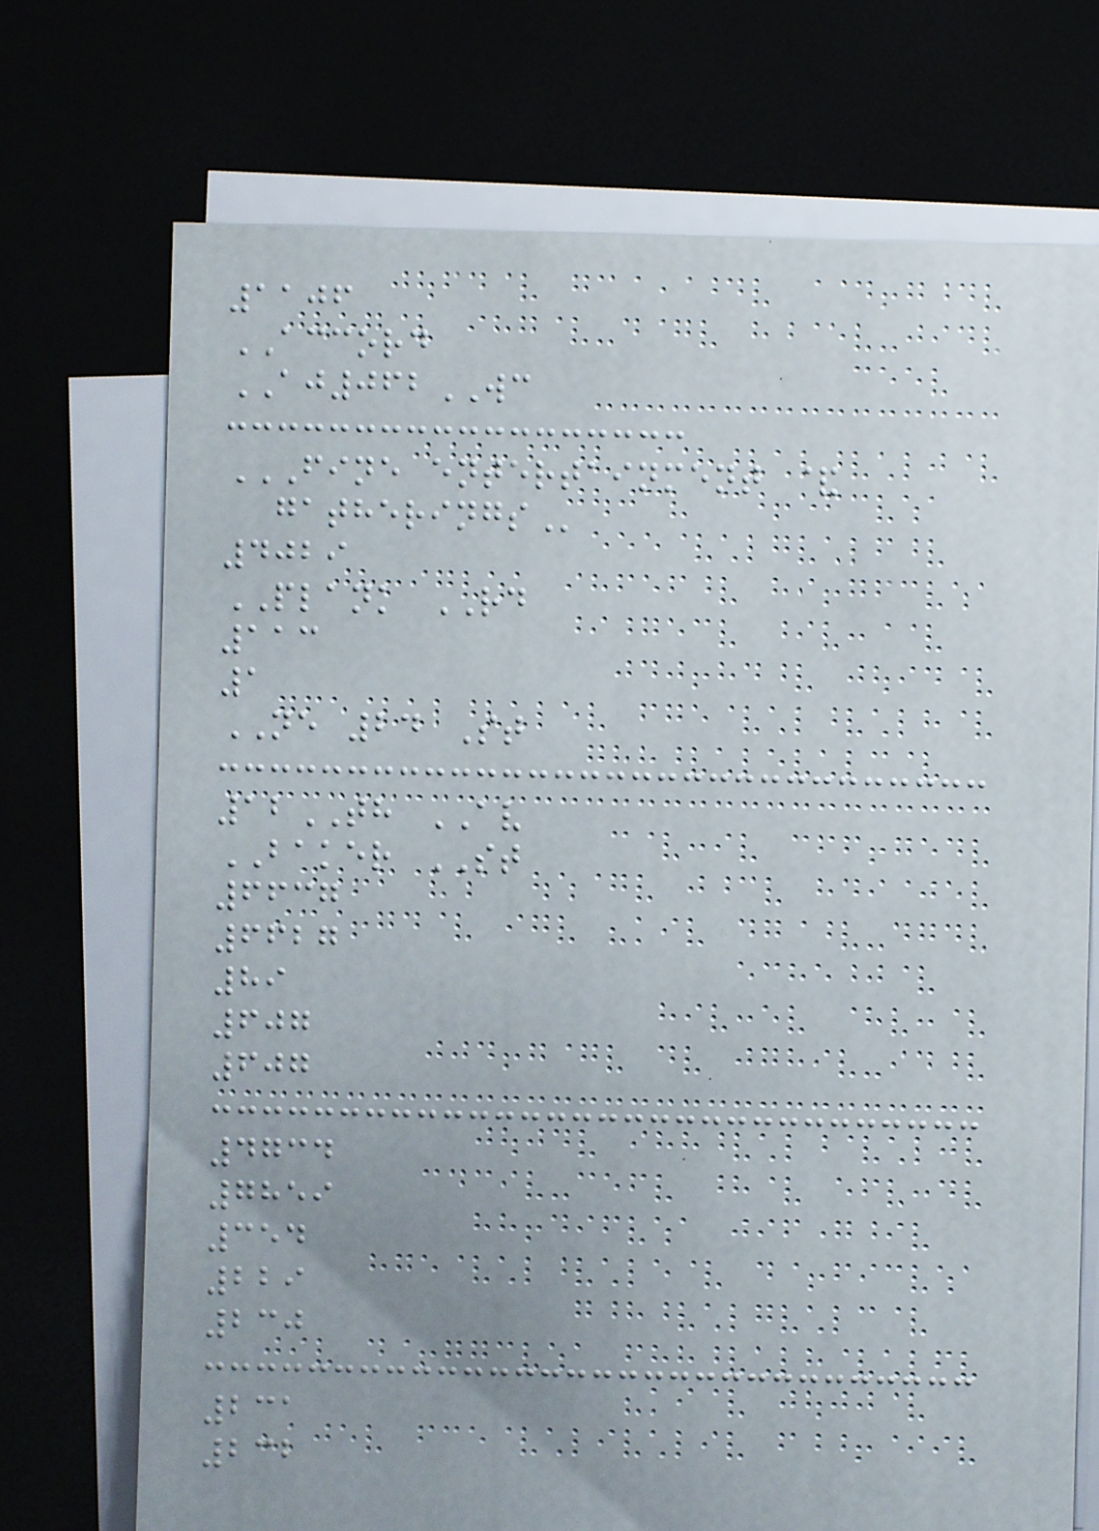1106
ACCORD
AJ062WC
FINE ENTERTAINMENT &
GATHERINGS
4029
PLANK RD
113
1
NE 24 St
12TH AV
BAKER ST
6637
6627
89
607
607
4734
7859
354
229
230
231
232
